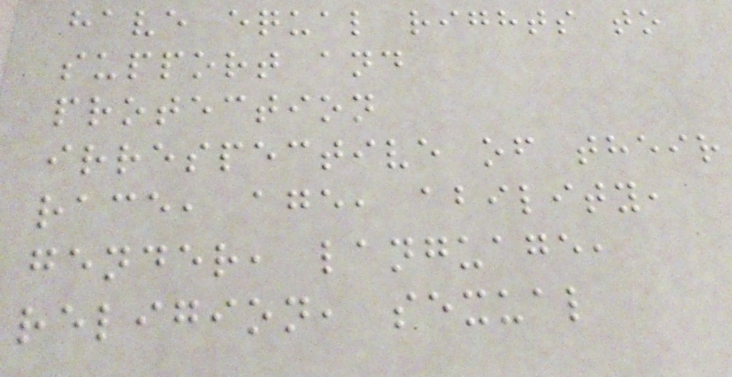have equal rights to
support and
protection
irrespective of their
race, age, ability,
gender, language,
religion, sexual
